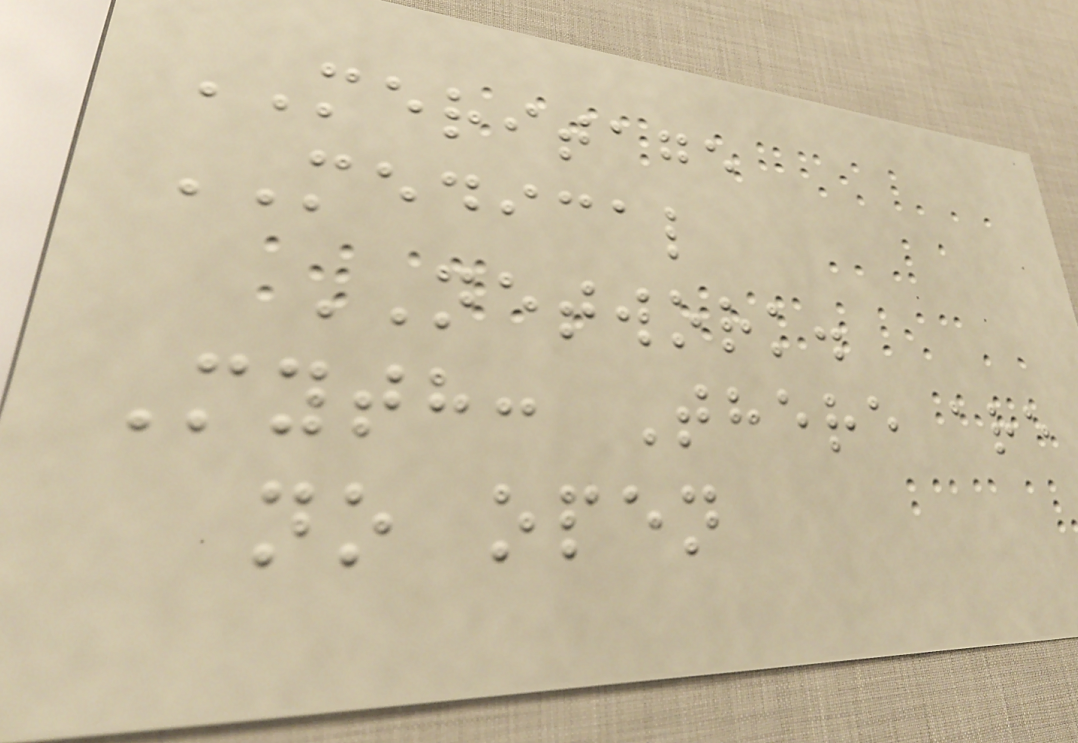MERITAGE
MEDICAL
NETWORK.
Myth: There are
no open
